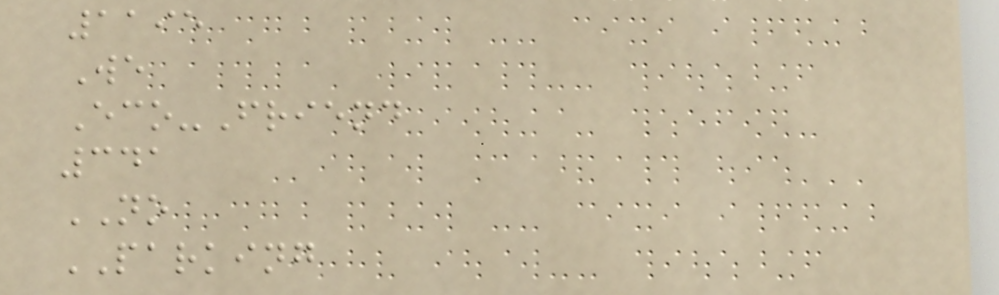1195
We
Eco-Friend
341
NO
PARKING
